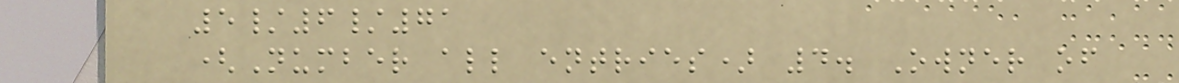5/6/71
(Number all entries) 4. Owner of
